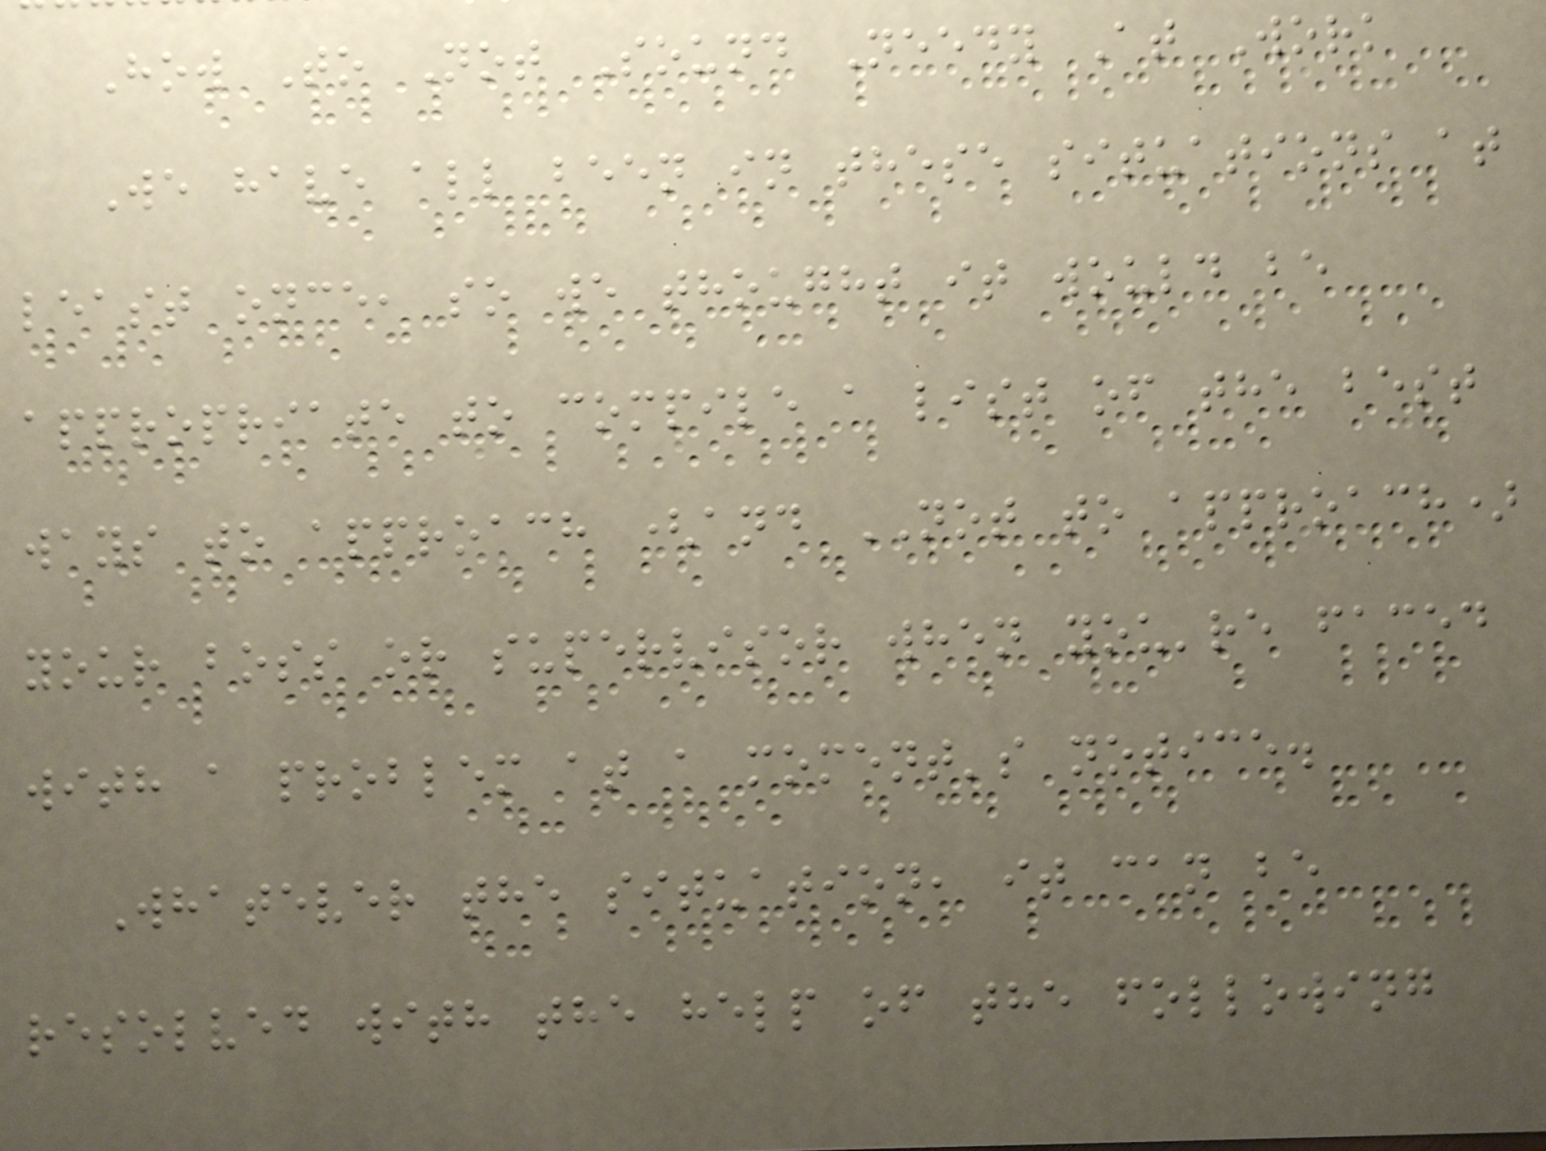How To Not Sound Needy At Work
We have all been in these situations at
least once, so we thought it would be
appropriate to compile a list of the best
ways to approach (and NOT to approach)
your boss or supervisor when you're faced
with a problem at a moment's notice.
Whatever the situation, it can be
resolved with the help of the following
